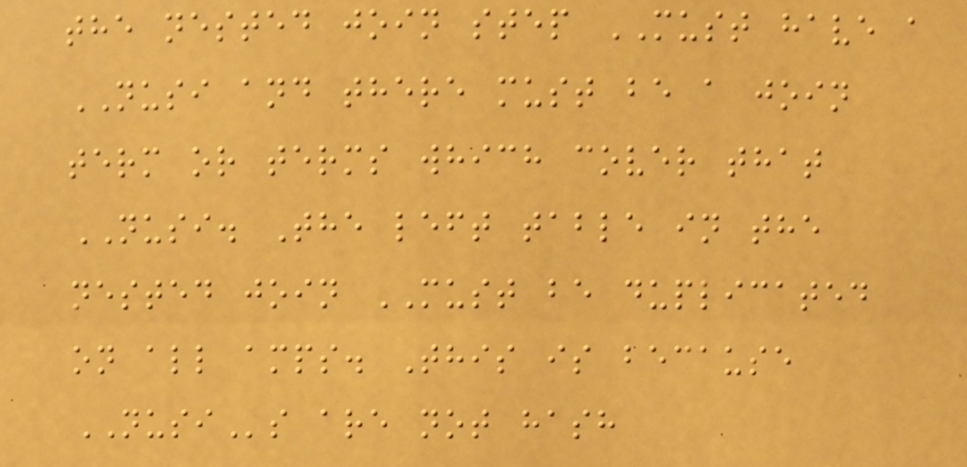the nested join step MUST have a
NUSI and there must be a join
term or terms which cover that
NUSI. The left table in the
nested join MUST be duplicated
on all amps. This is because
NUSIs are not hash
